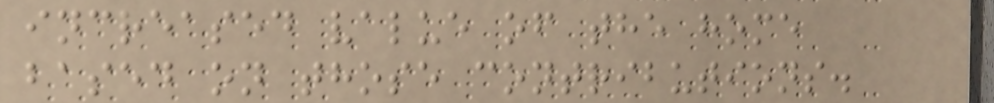increased value of the home
based on those contributions.
